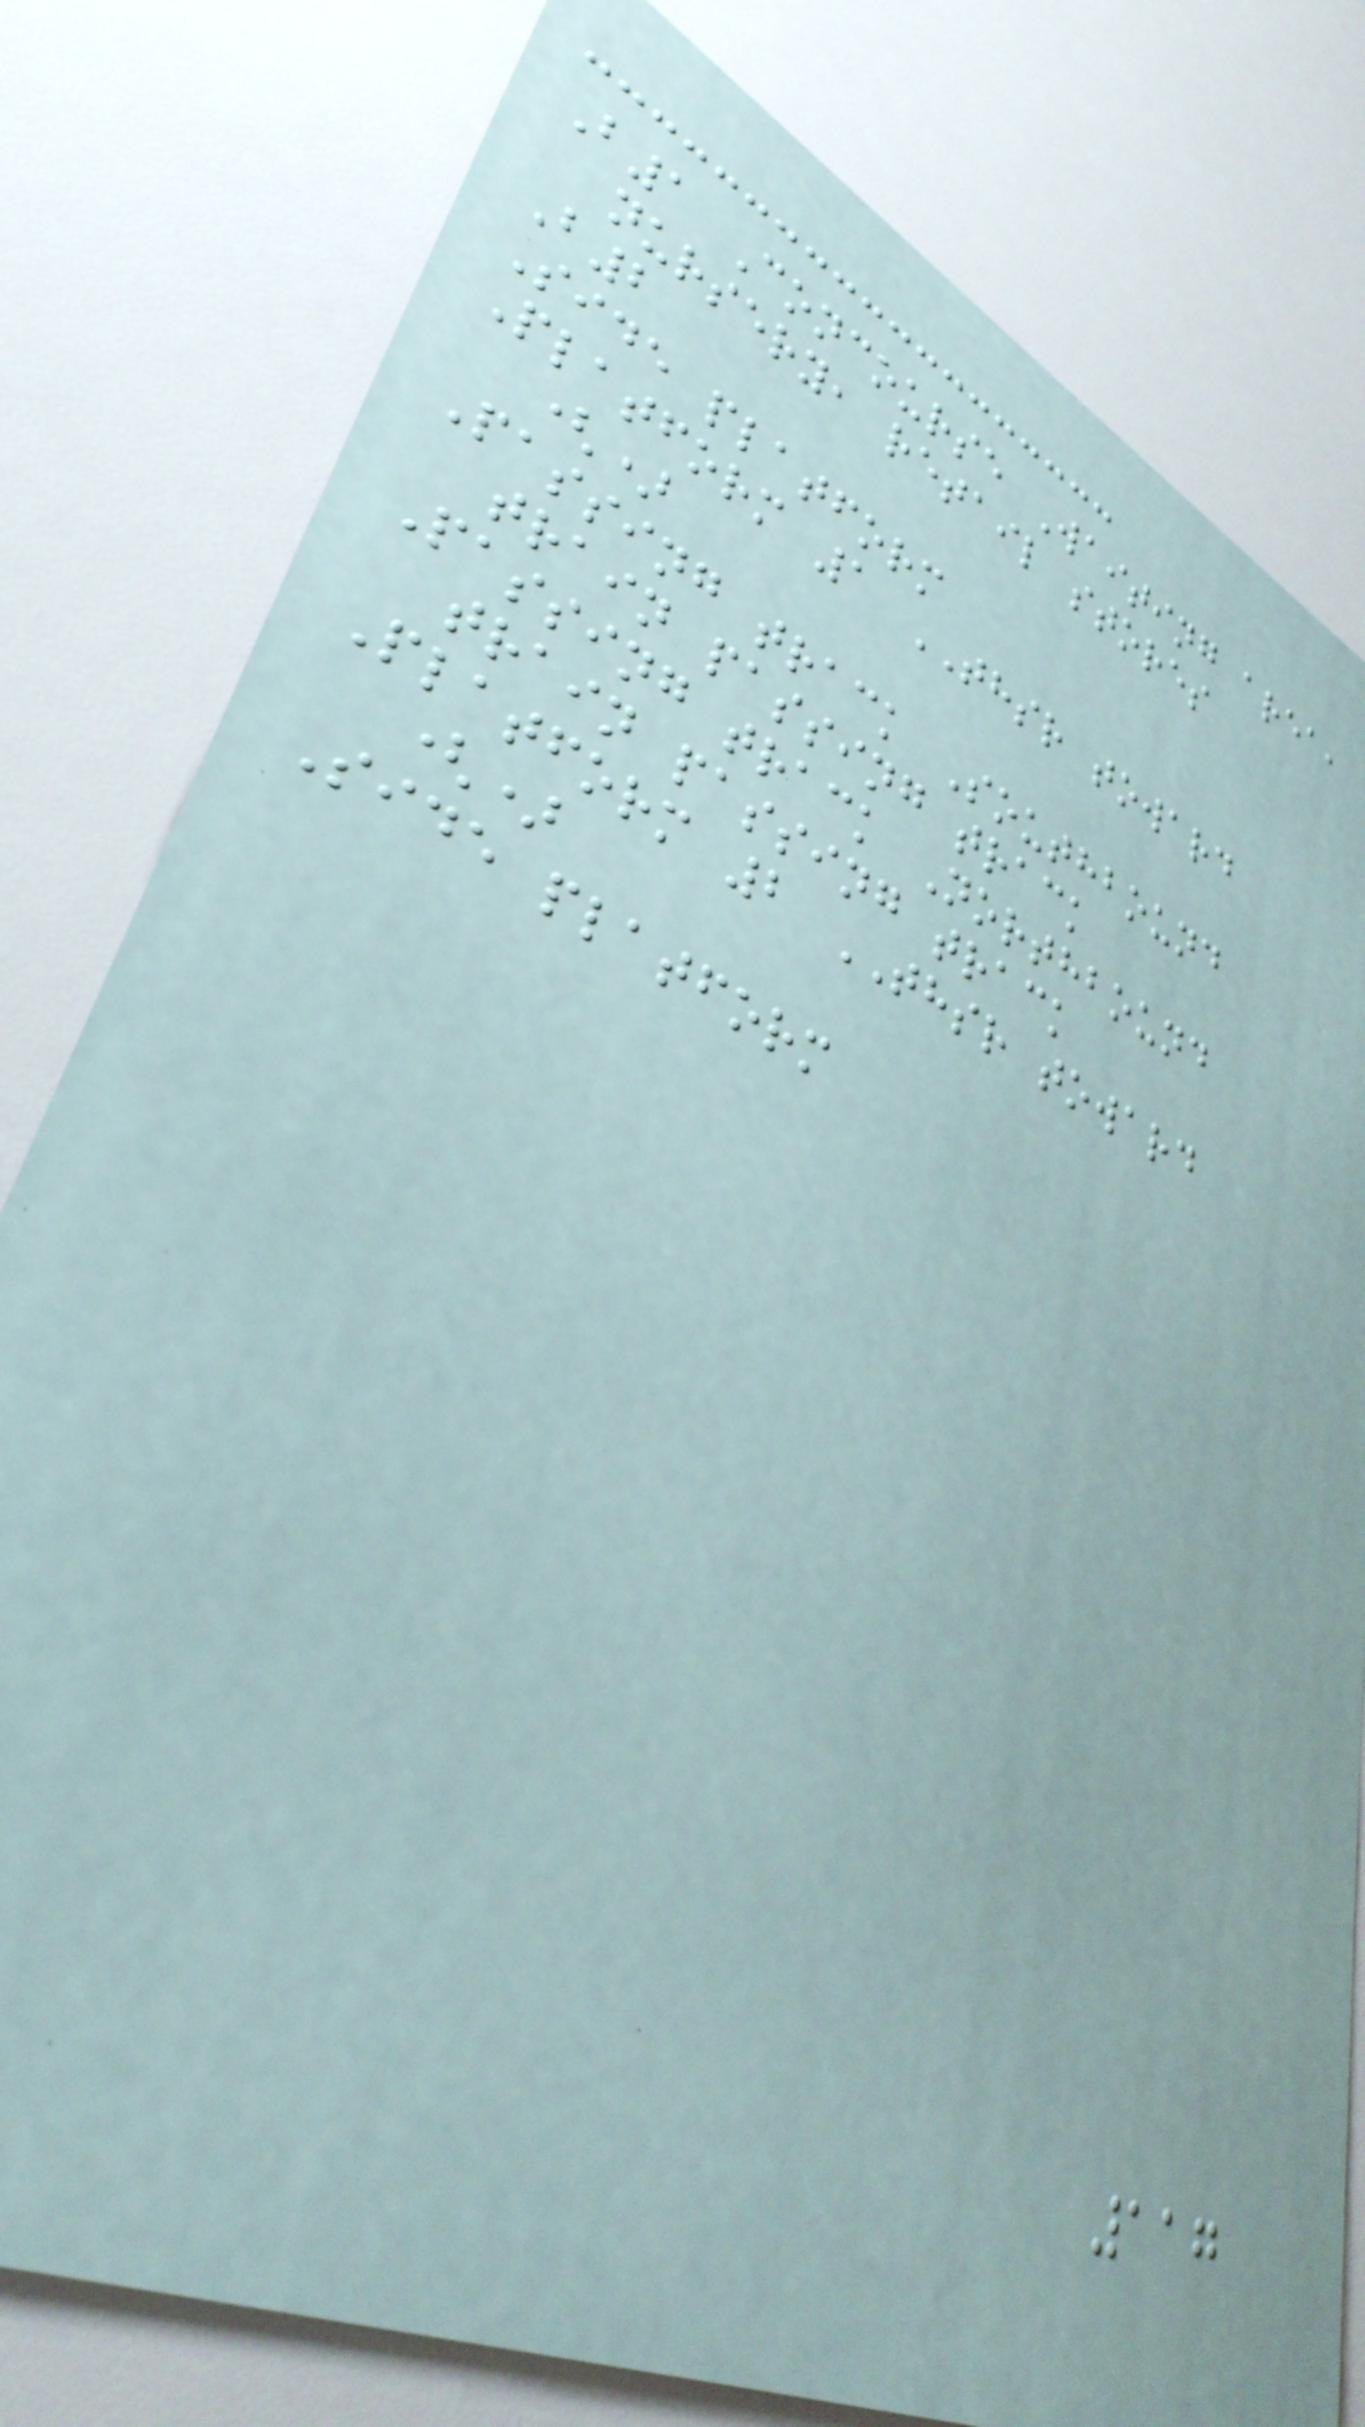B1 Concourse Waiting area,
nursery, retail stores
B2
Side platform
Platform 1 THSR toward
()
Passing track Southbound
train passing track
Passing track Northbound
train passing track
Platform 2 THSR toward
()
Side platform
117
